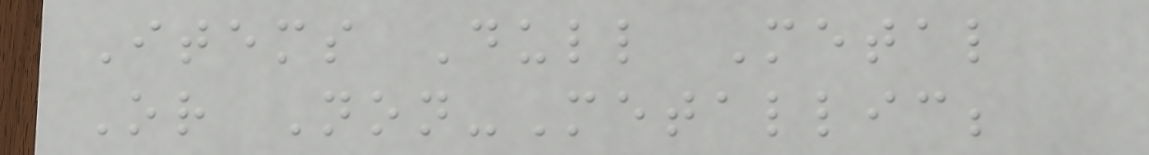Items Dull Metal
Or Non-Metallic;
